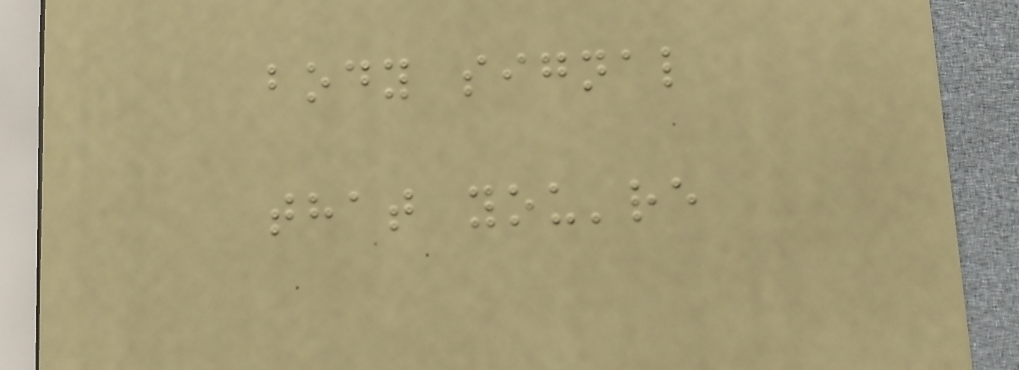body signal
that you're
